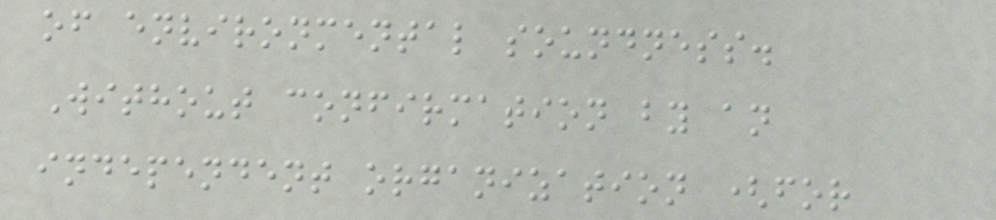of environmental soundness.
Without confirmation by an
independent organization (for
